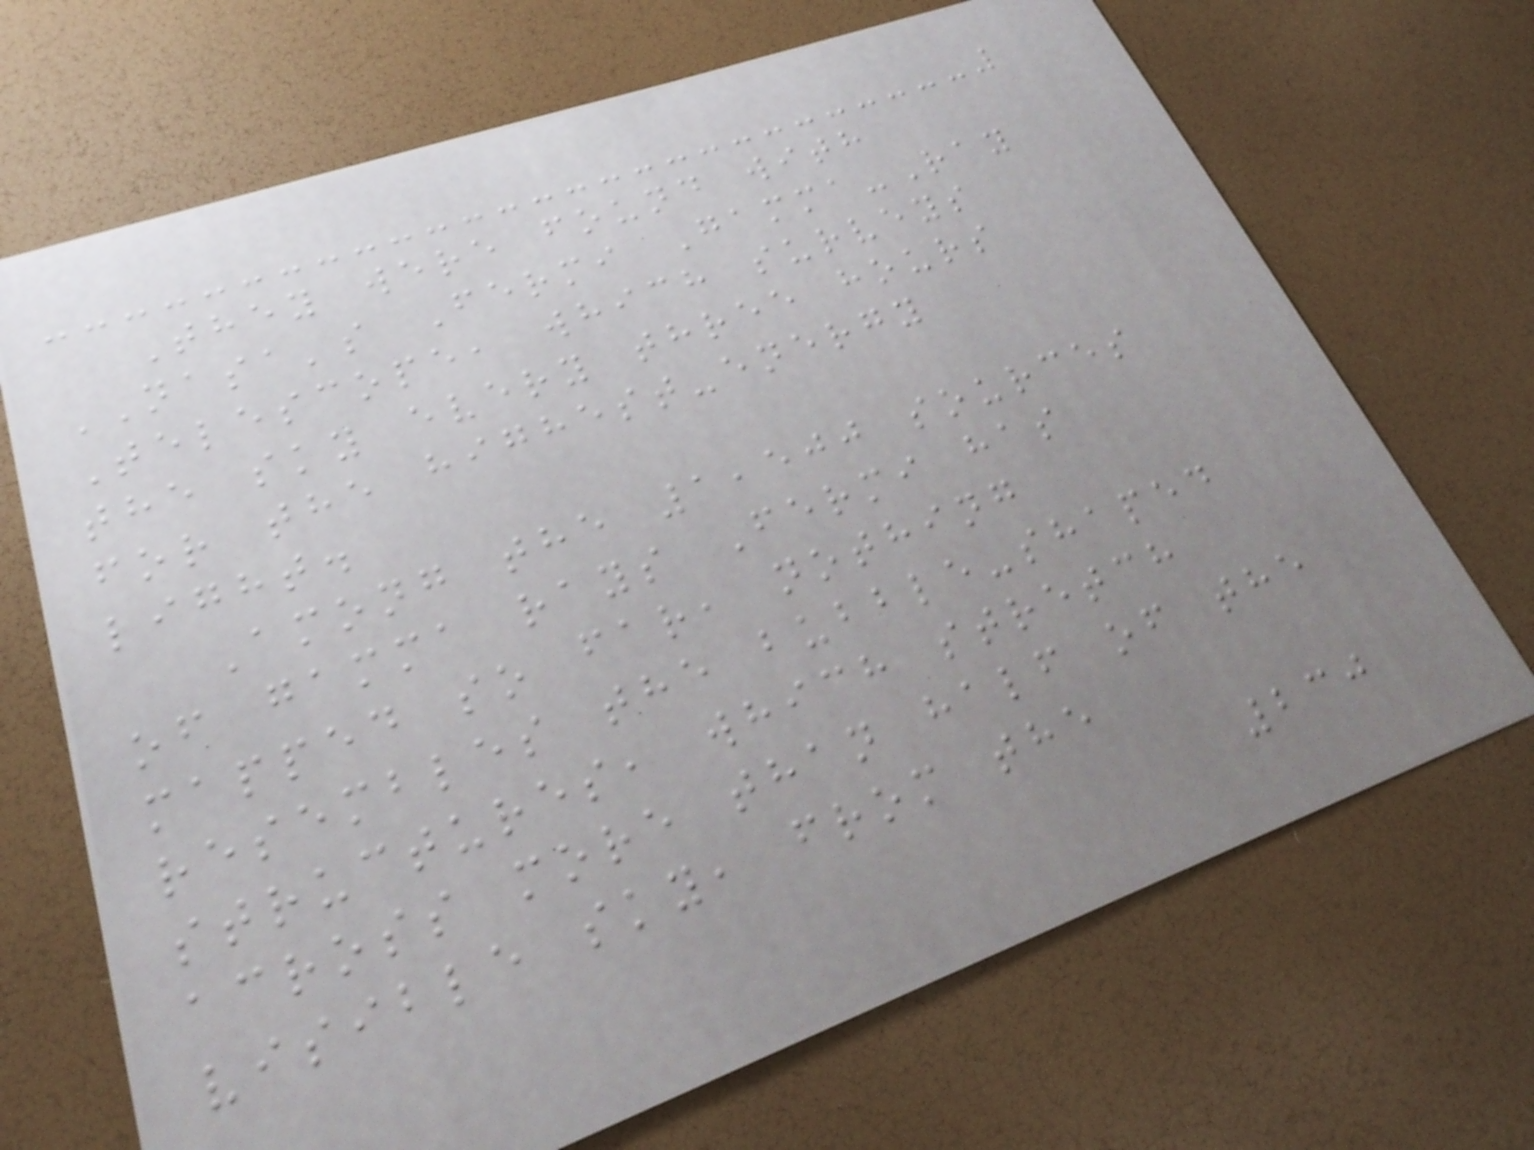They were found with
NASA's Fermi Gamma-Ray
Telescope, which surveys
the sky every three hours
for the highest-energy
light.
Among the 1,500 sources
of gamma rays Fermi has
mapped so far, nothing
resembles the bubble-shaped
structures, which stretch
across more than half of the
visible sky, from the
230
